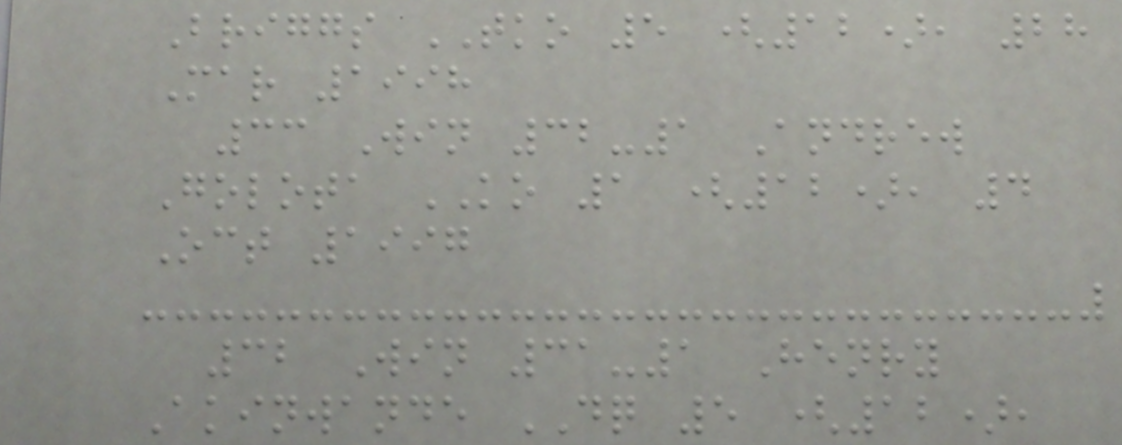Briggs TKO 5 (12), 28
Mar 1998
33 Win 32-1 Andrew
Golota KO 1 (12), 4
Oct 1997
32 Win 31-1 Henry
Akinwande DQ 5 (12),
